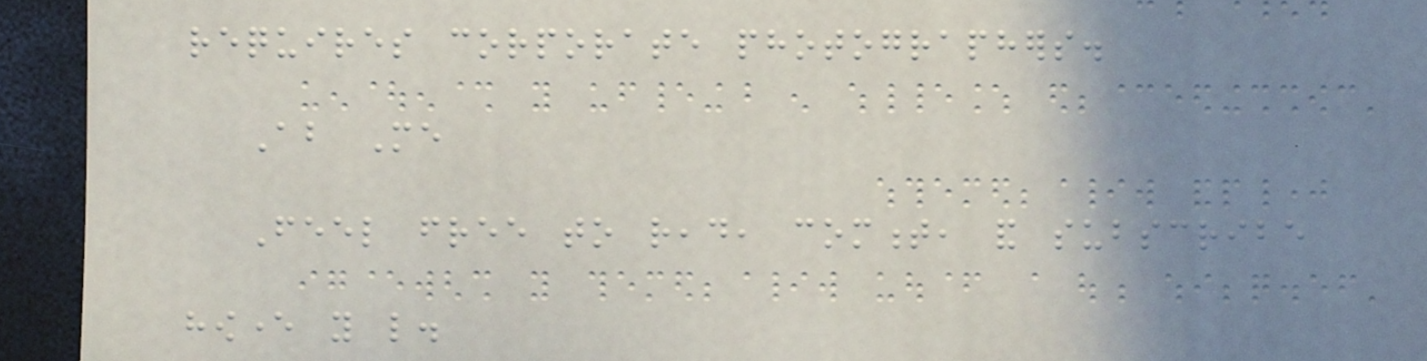requires corporate photographers.
About Me
Feel free to read, comment, and subscribe
however you like.
